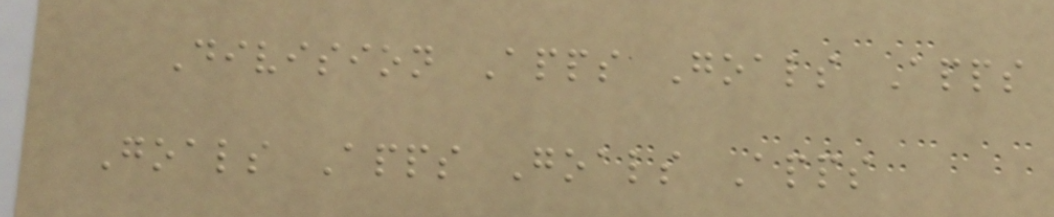Division Apps Goals Apps
Goals Apps Goals Apps
